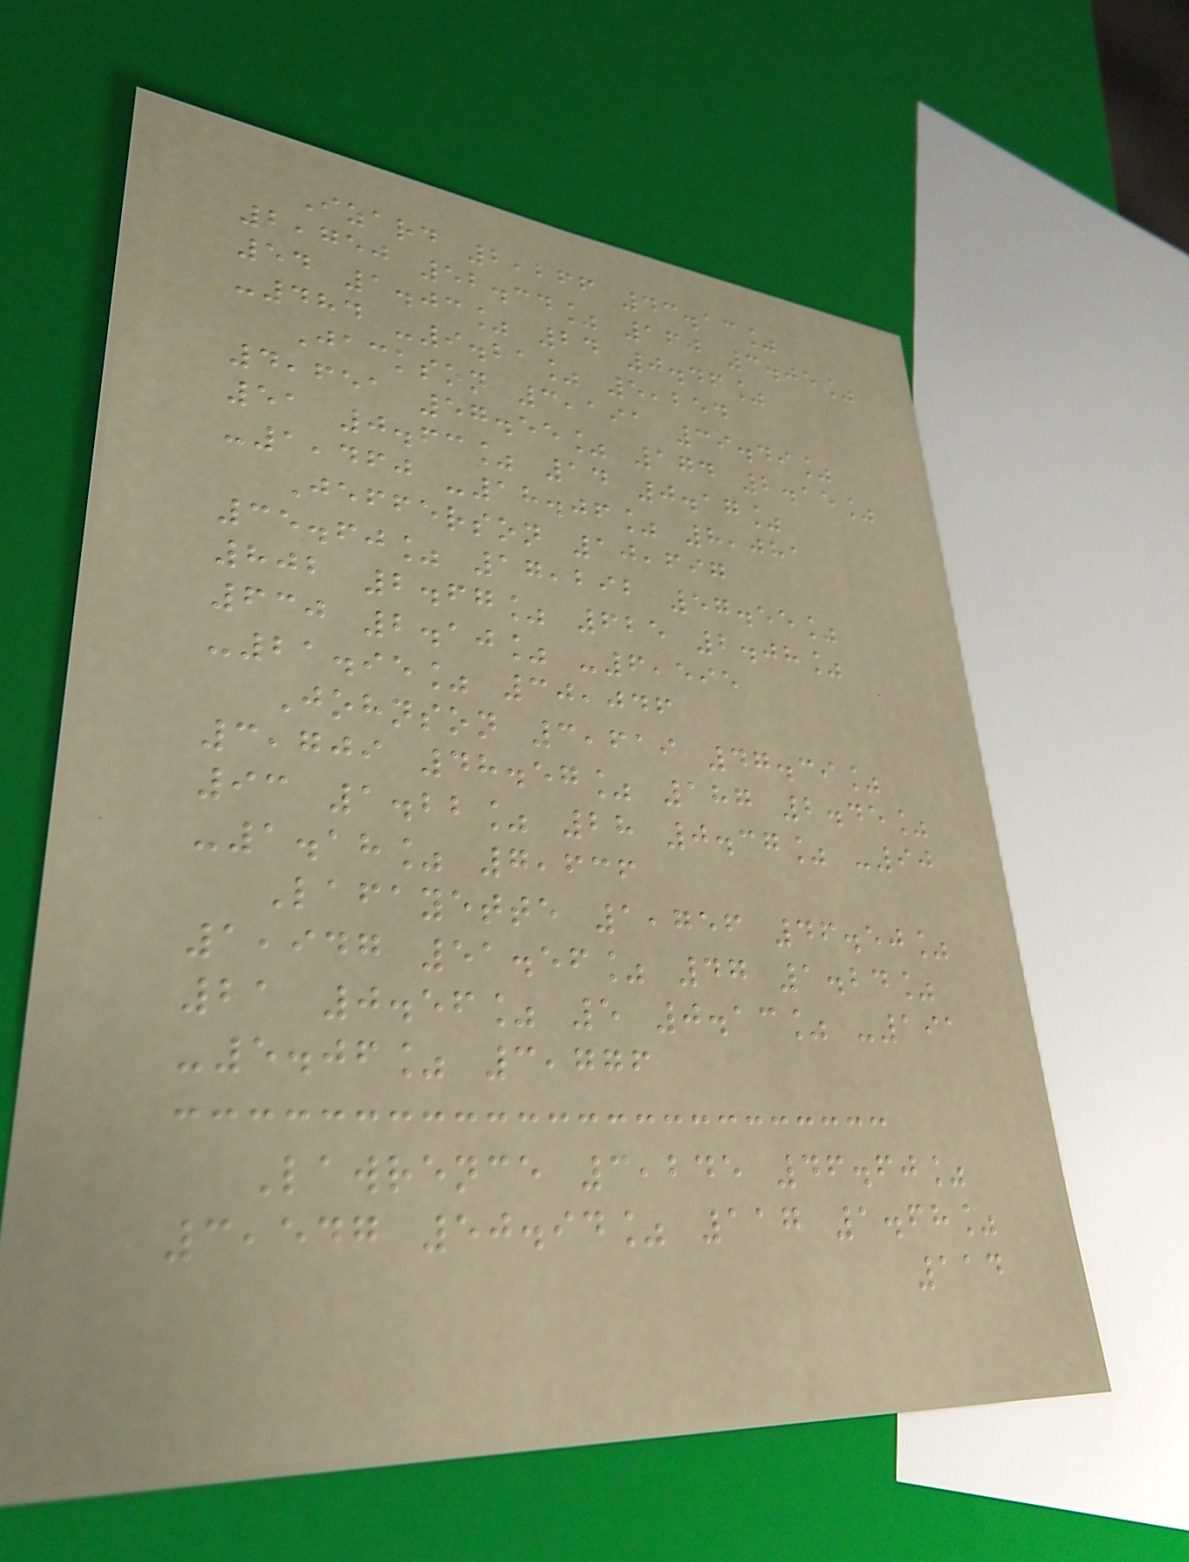Izard 2,266 43.13%
2,750 52.34% 160 3.05%
54 1.03% 24 0.46%
-484 -9.21% 5,254
Jackson 3,191 39.49%
4,651 57.55% 174 2.15%
51 0.63% 14 0.17%
-1,460 -18.06% 8,081
Jefferson 10,697
35.60% 17,292 57.55%
802 2.67% 625 2.08%
630 2.10% -6,595
-21.95% 30,046
Johnson 3,619 47.39%
3,709 48.57% 187 2.45%
93 1.22% 28 0.37% -90
-1.18% 7,636
Lafayette 1,756 46.50%
1,947 51.56% 47 1.24%
21 0.56% 5 0.13% -191
-5.06% 3,776
Lawrence 3,245 46.60%
3,547 50.94% 117 1.68%
114
